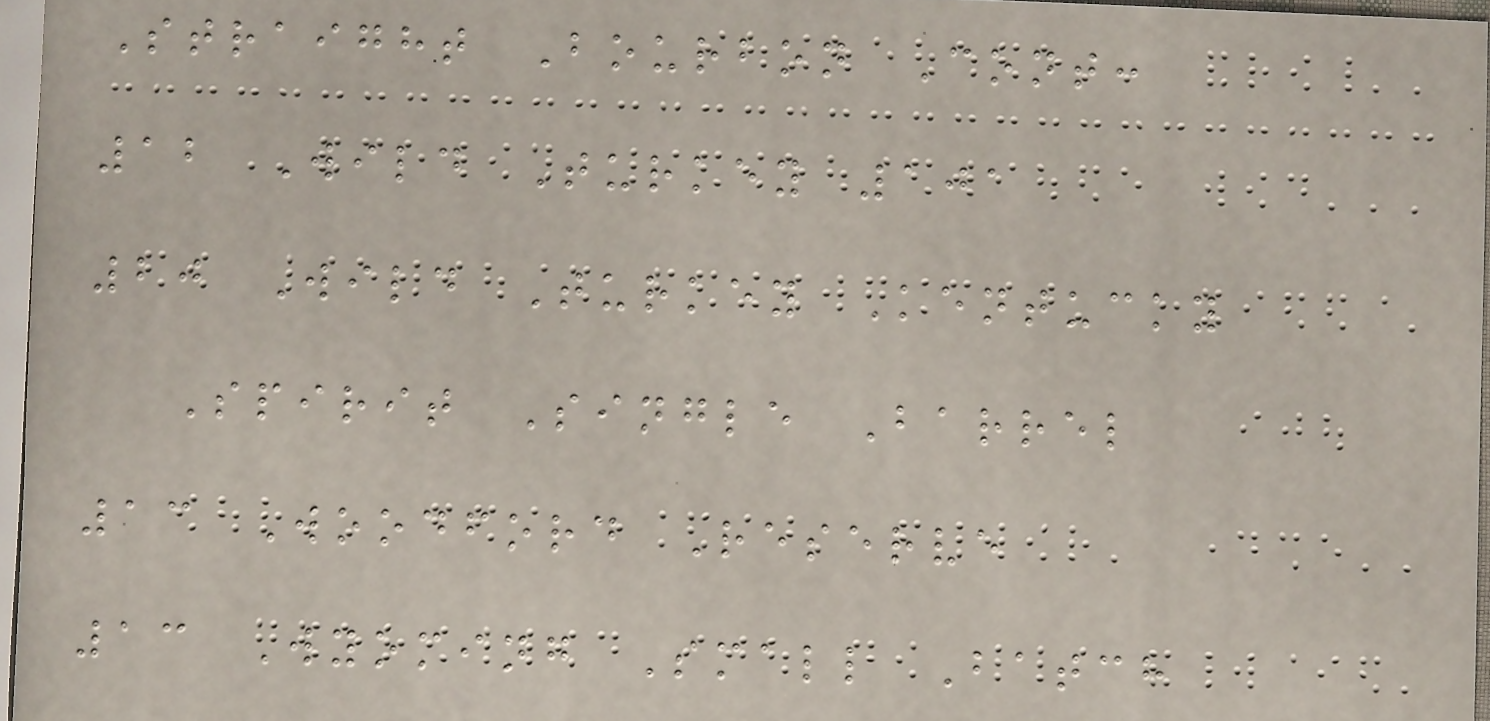Straight Bourbon Cont:
12 Wild Turkey 101
20 Wild Turkey Kentucky
Spirit Single Barrel
13 Woodford Reserve
13 Wyoming Small Batch
